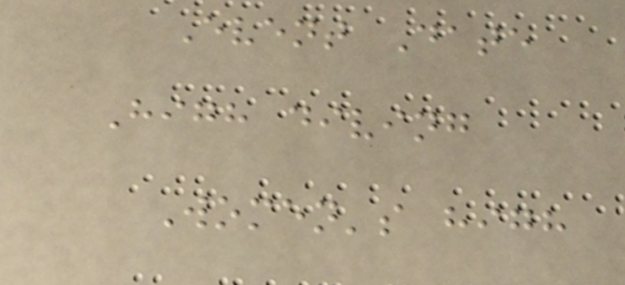Event Date
High diving
Women's high
